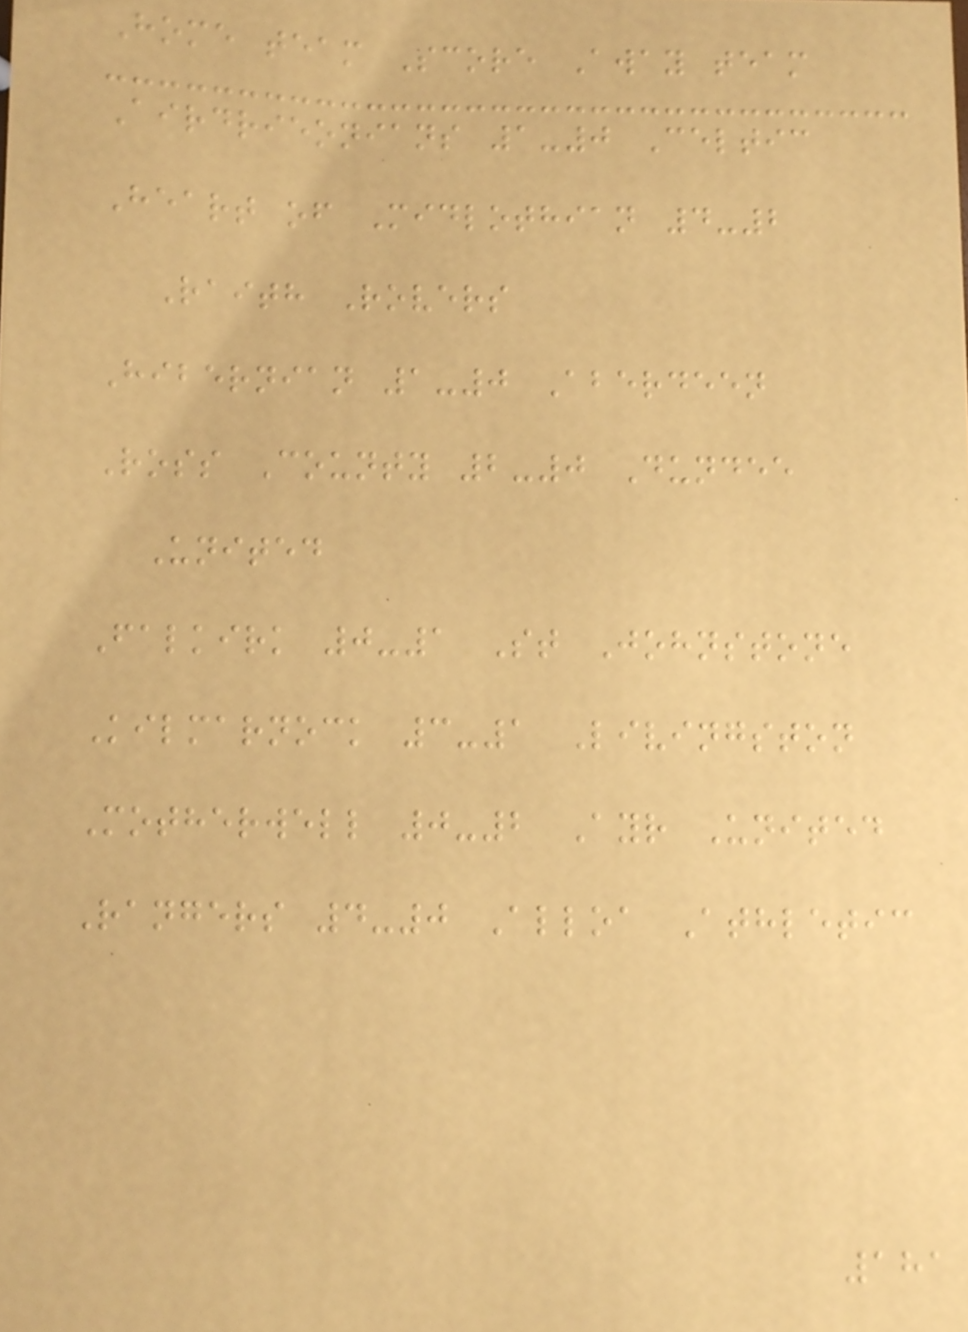Home team Score Away team
Airdrieonians 1-0 Celtic
Heart of Midlothian 4-2
Raith Rovers
Hibernian 1-0 Aberdeen
Ross County 2-0 Dundee
United
Falkirk 0-1 St Johnstone
Kilmarnock 3-1 Livingston
Motherwell 0-2 Ayr United
Rangers 4-0 Alloa Athletic
181
